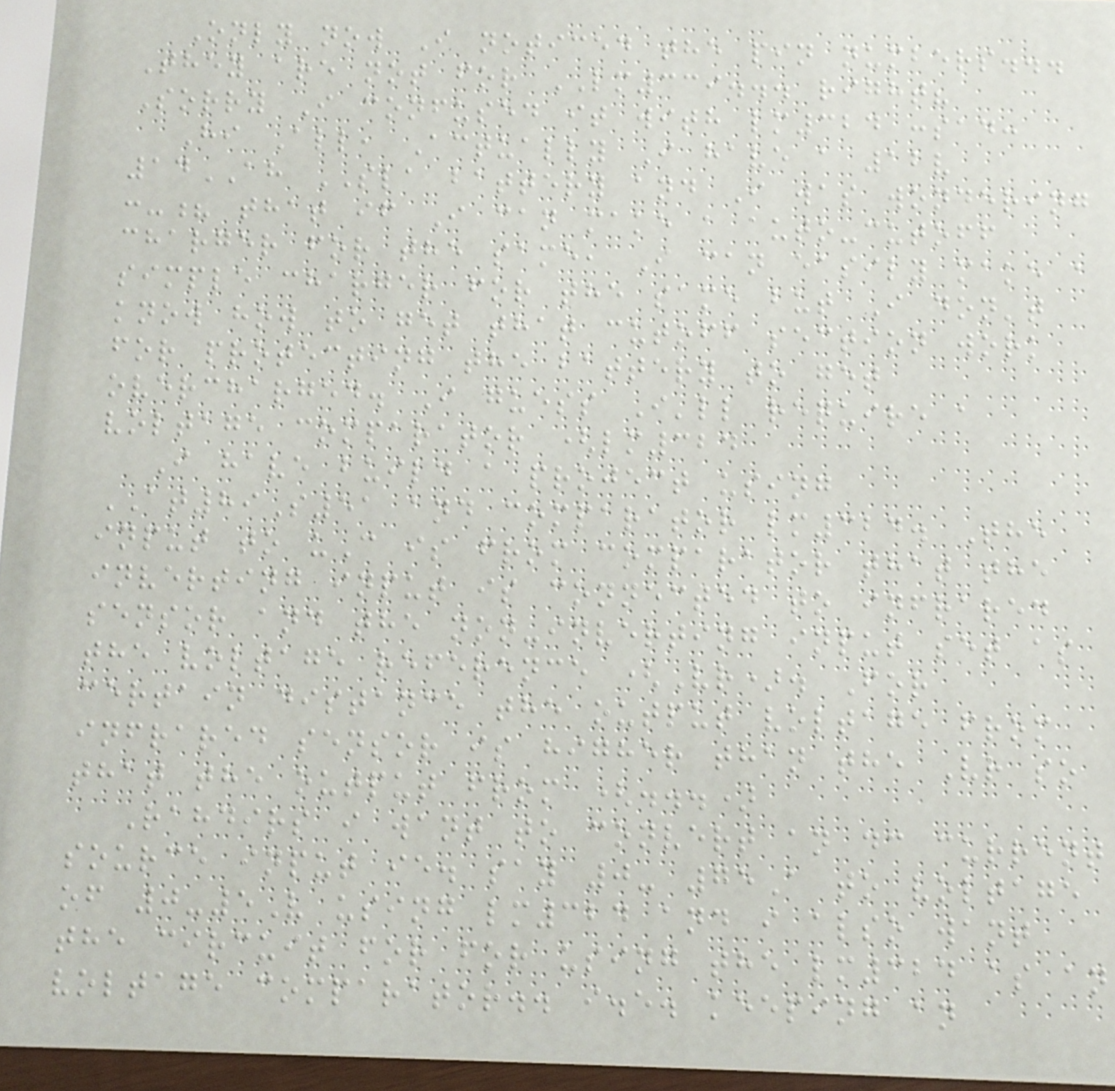Only now I noticed the pin numbers...
They are not for LM339... right?
Sorry I confused it with lm324 :sad:
Hi All, Actually I have a 12v
14AH SLA battery and I was wondering
:-? that if I can make a auto-cutoff
charger for the same, I can easily make a
simple charger for the same but I don't
know how to get that cutoff section work
for protecting the battery to get
overcharged. I guess I'll require a
voltage comparator (lm324
I have build a project using
AT89S51 and comparator lm324. The
input to uC is from comparator that the
inverting input is connected to infrared
sensor and the non-inverting input set as
the voltage reference (Vr). For
certain distance the output voltage from
infrared sensor is higher than the Vr so
that the output from (...)
Rahdirs i want to convert an dc current
source input ie. say 0- 75A to voltage
of 0-5V using lm324 and i also want
the circuit for for using the lm324 as an
voltage comparator.. i.e. keeping an
